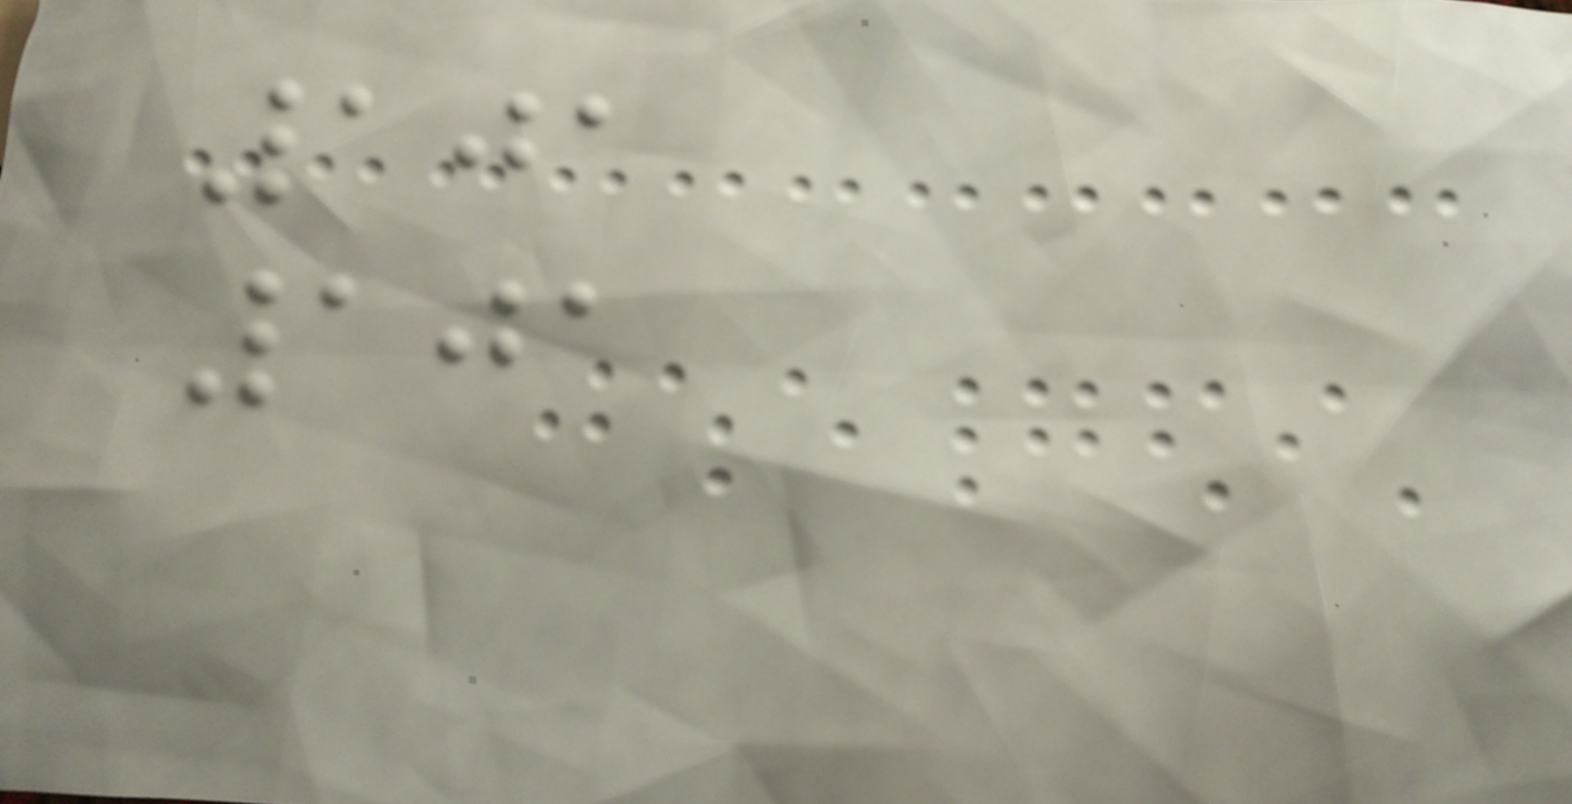101
101
